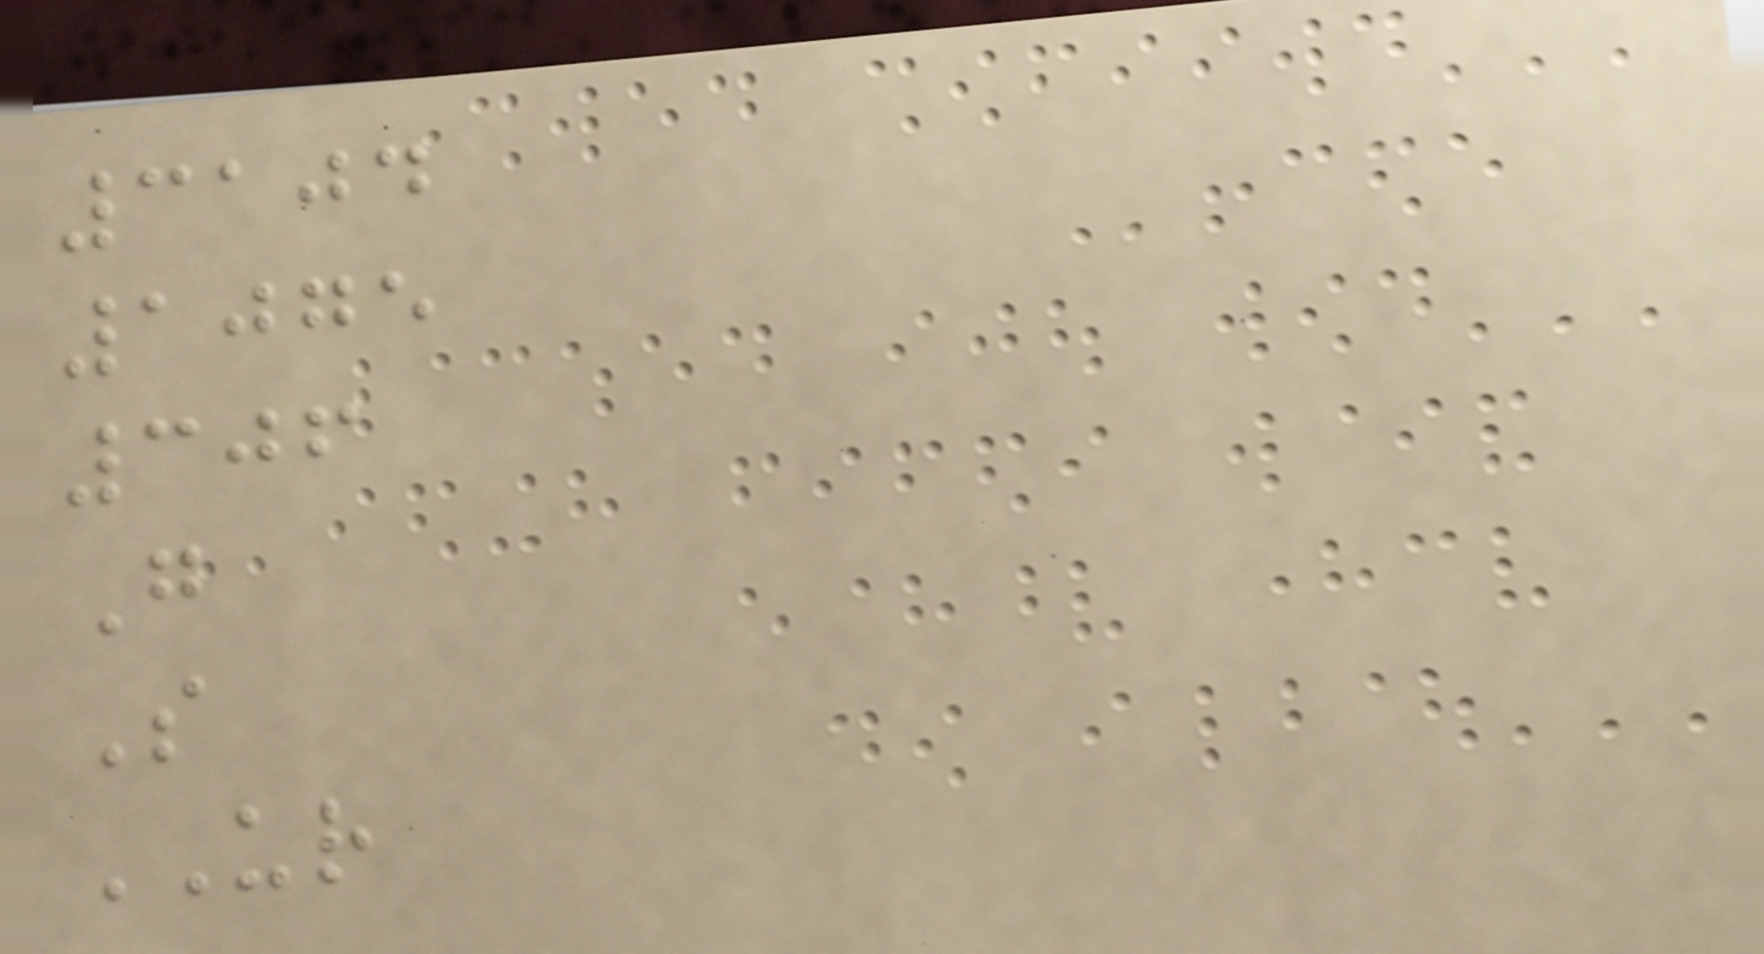3104
1075
306
G
S
UR
